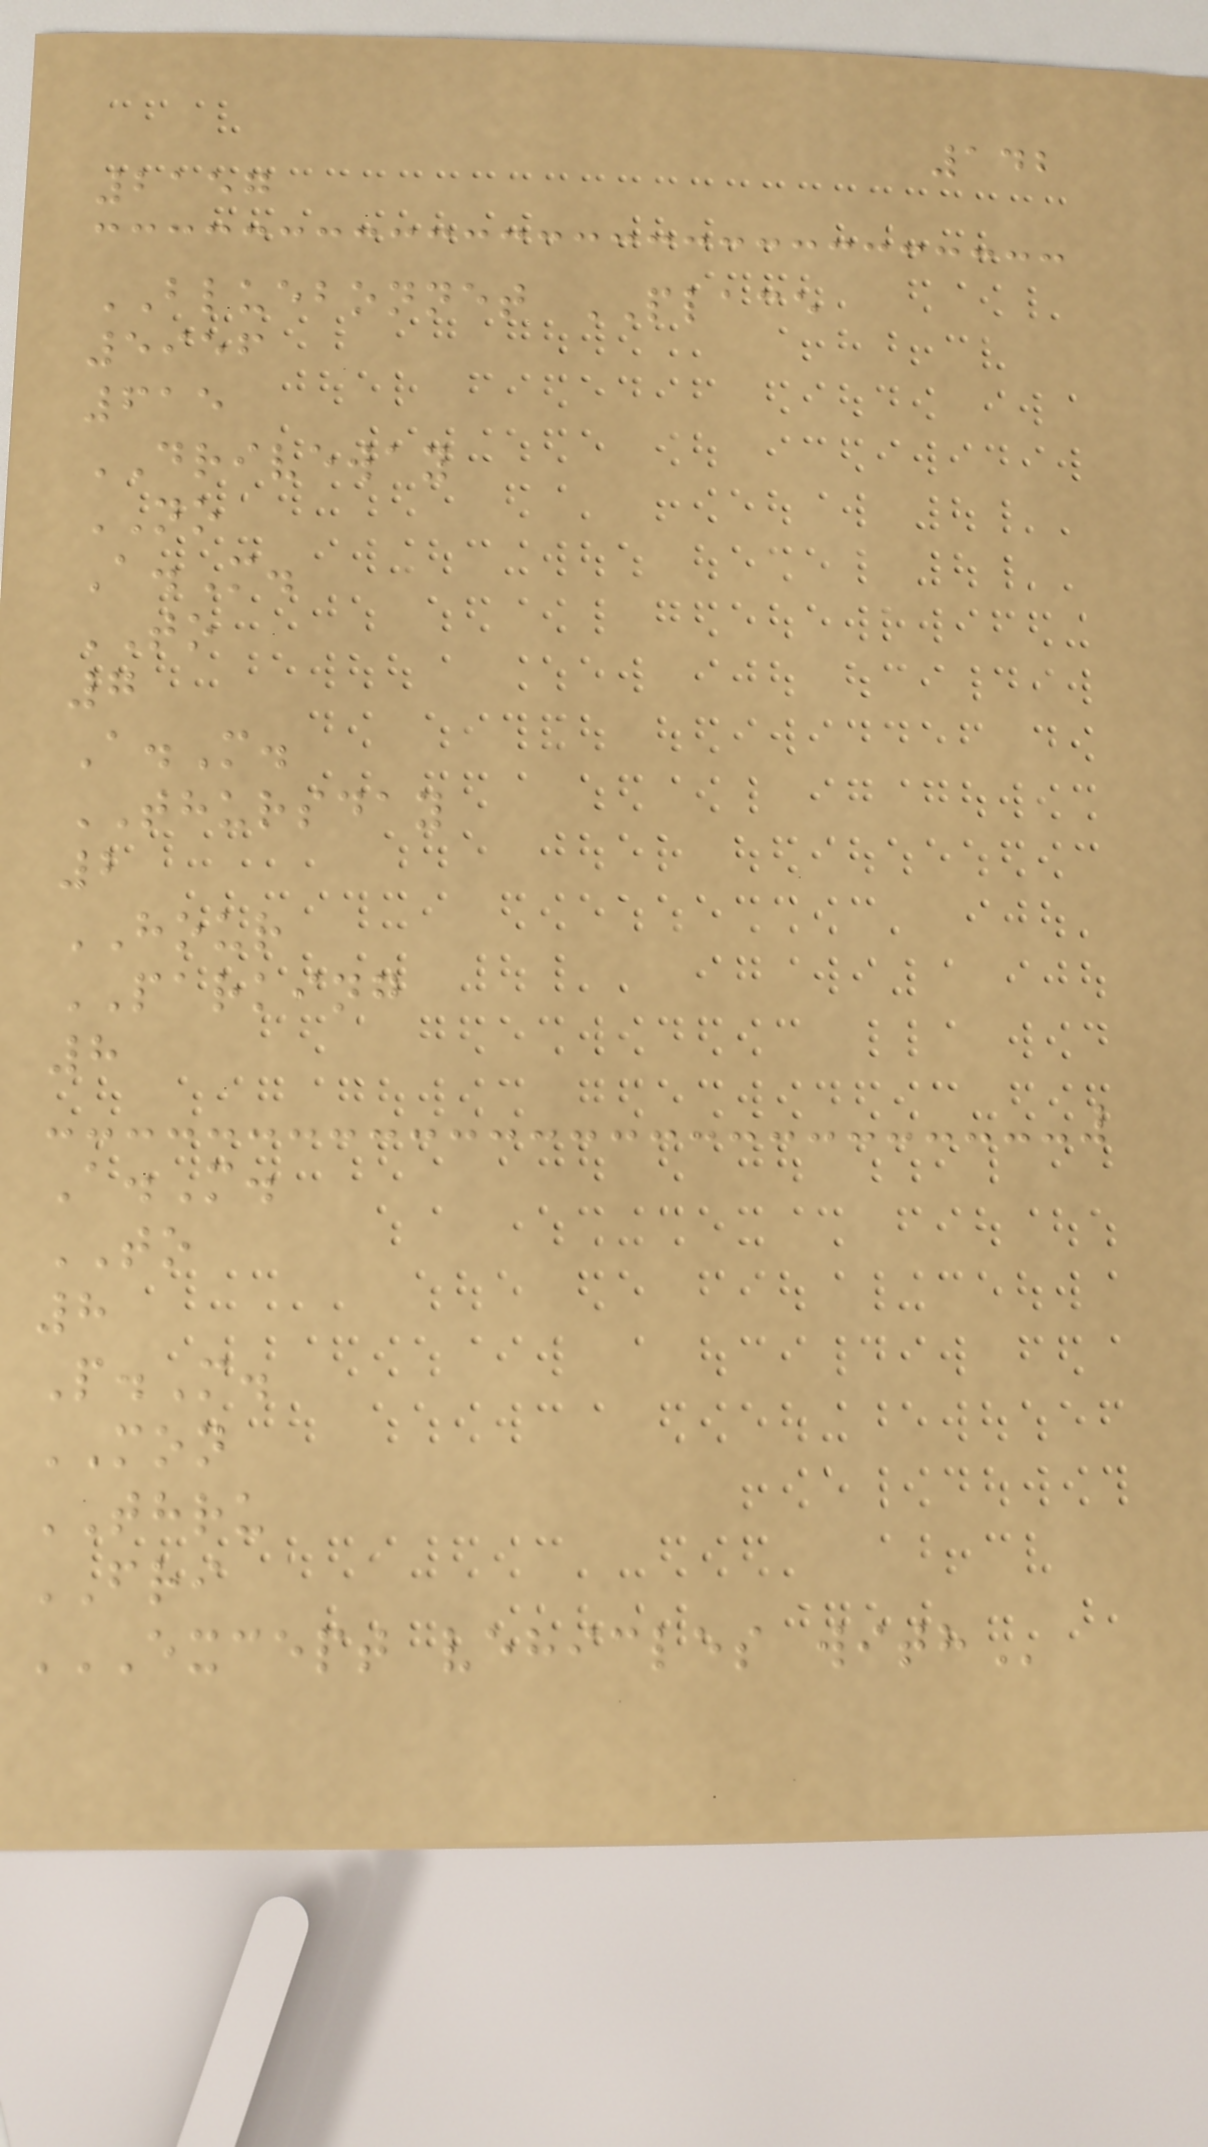142
2157
BLUEBONNET PLACE
5956
615
DRIVEWAY
NO
A.M.
TO
7
A.M.
THURSDAY
2
HOUR
PARKING
8
A.M.
TO
8
P.M.
MON
THRU
FRI
EXCEPT VEHICLES WITH
